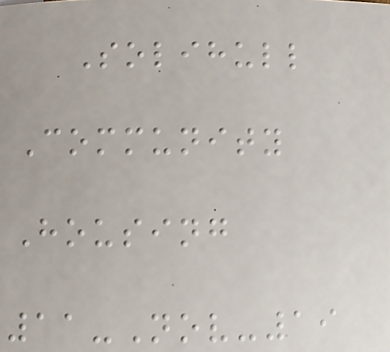Solihull
Community
Housing
11-Nov-19
